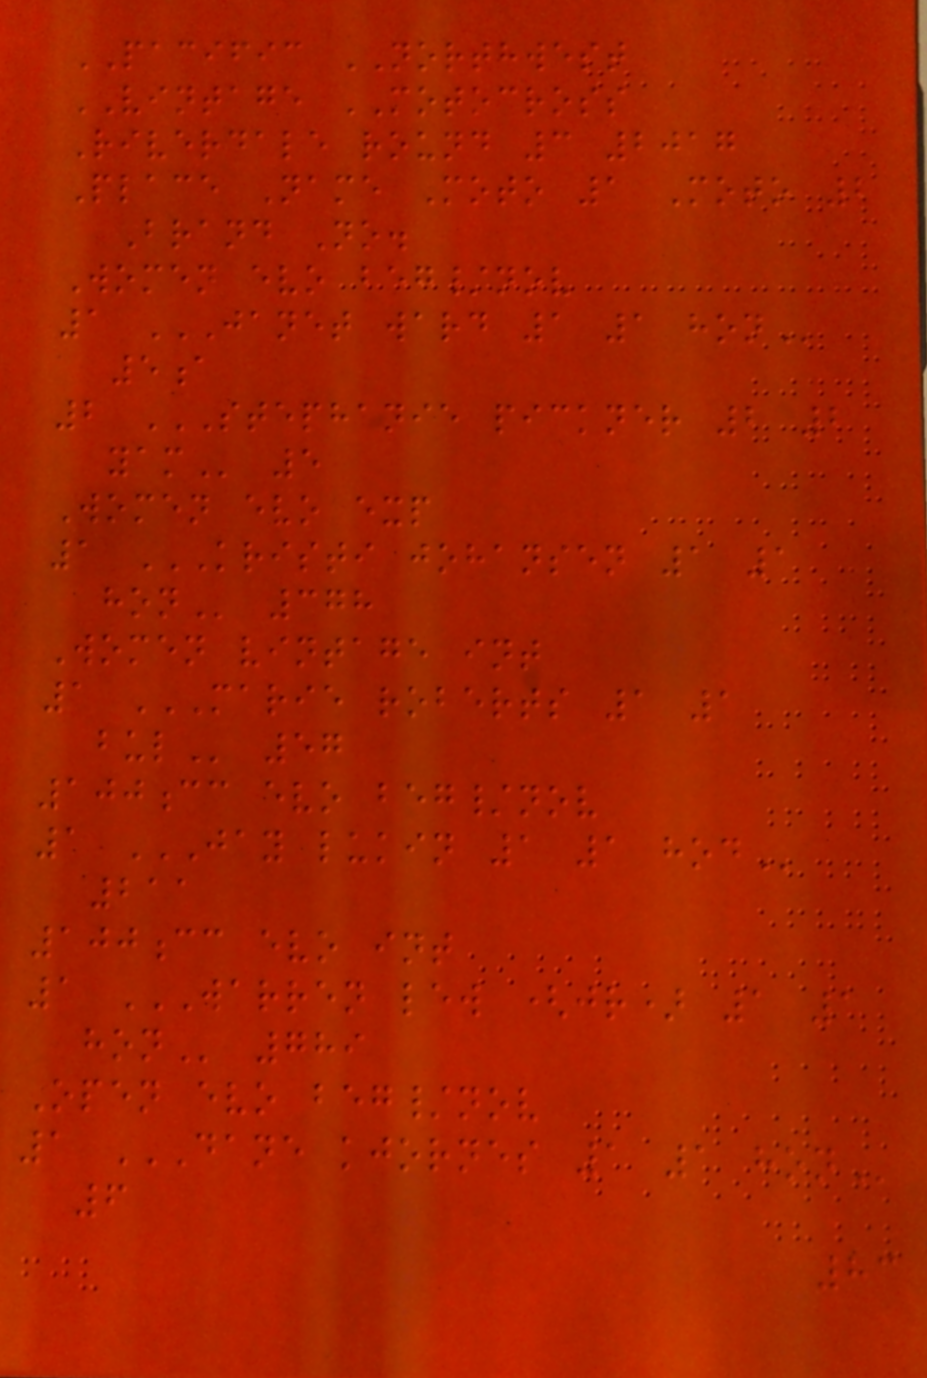PACIFIC NORTHWEST
VINTAGE MOTOCROSS
Riverdale round 3 2017
Place Name Moto 1 Moto 2
Brand No.
Women evo beg/nov
1 JANET WARD 1 1 HON
5a
2 STEPHANIE PICKNER 2 2
YAM 5
Women evo exp
1 KRISTI JOHANSEN 1 1
HON 378
Women vintage int
1 MARIE ROBERTS 1 1
BUL 57
100cc evo beg/nov
1 JAY LUKIN 1 1 HOD
211
100cc evo int
1 WARREN LEW (JR) 1 1
HON 789
Open evo beg/nov
1 DANE KJORNES 1 1 HON
6
83
